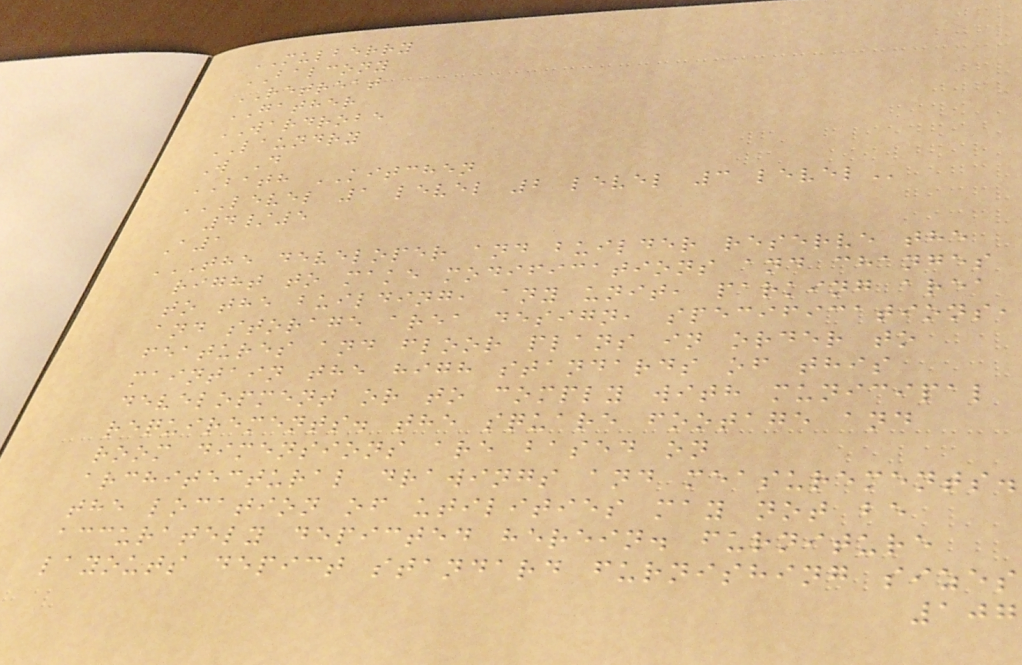MULBERRY
BALCONY
RETREAT
GATHER
WARDROBE
LAUNDRY
W D
BATH KITCHEN
LEVEL 1 LEVEL 2 LEVEL 3 LEVEL
4/5
A1
THE DEVELOPER AND BUILDER RESERVE THE
RIGHT TO MAKE MODIFICATIONS AND CHANGES
TO THE BUILDING, ANY UNIT, PARKING AREA
AND STORAGE AREA DESIGN, SPECIFICATIONS,
FEATURES AND FLOOR PLANS IN ORDER TO
MAINTAIN THE HIGH STANDARDS OF THIS
DEVELOPMENT OR TO COMPLY WITH MUNICIPAL
REQUIREMENTS. THE SQUARE FOOTAGE AND
ROOM DIMENSIONS ARE BASED ON
ARCHITECTURAL DRAWINGS AND MEASUREMENTS.
THE LOCATION OF UTILITIES MAY NOT BE
ACCURATELY DEPICTED HEREIN. FURNITURE
LAYOUTS DEPICT STANDARD FURNISHING SIZES
107
